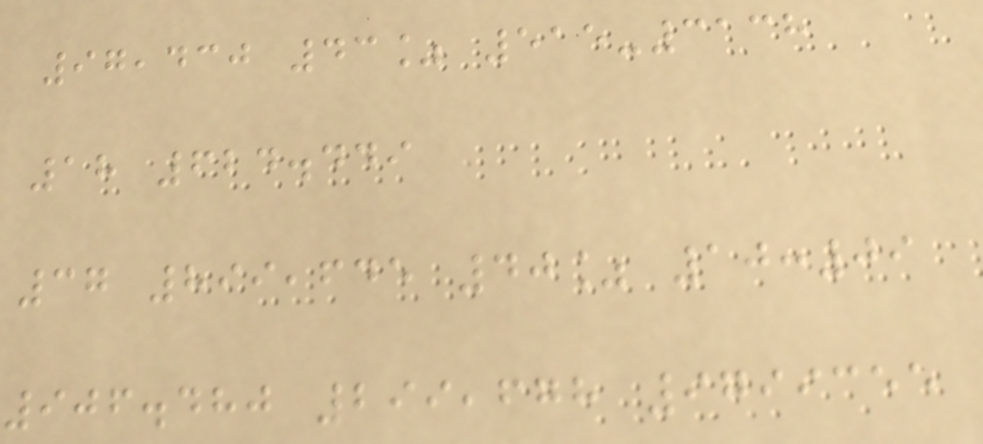97,430 43% 515-3138
18 624.449
37 899,645 40% 10:09
906.480 299,678 9799355
